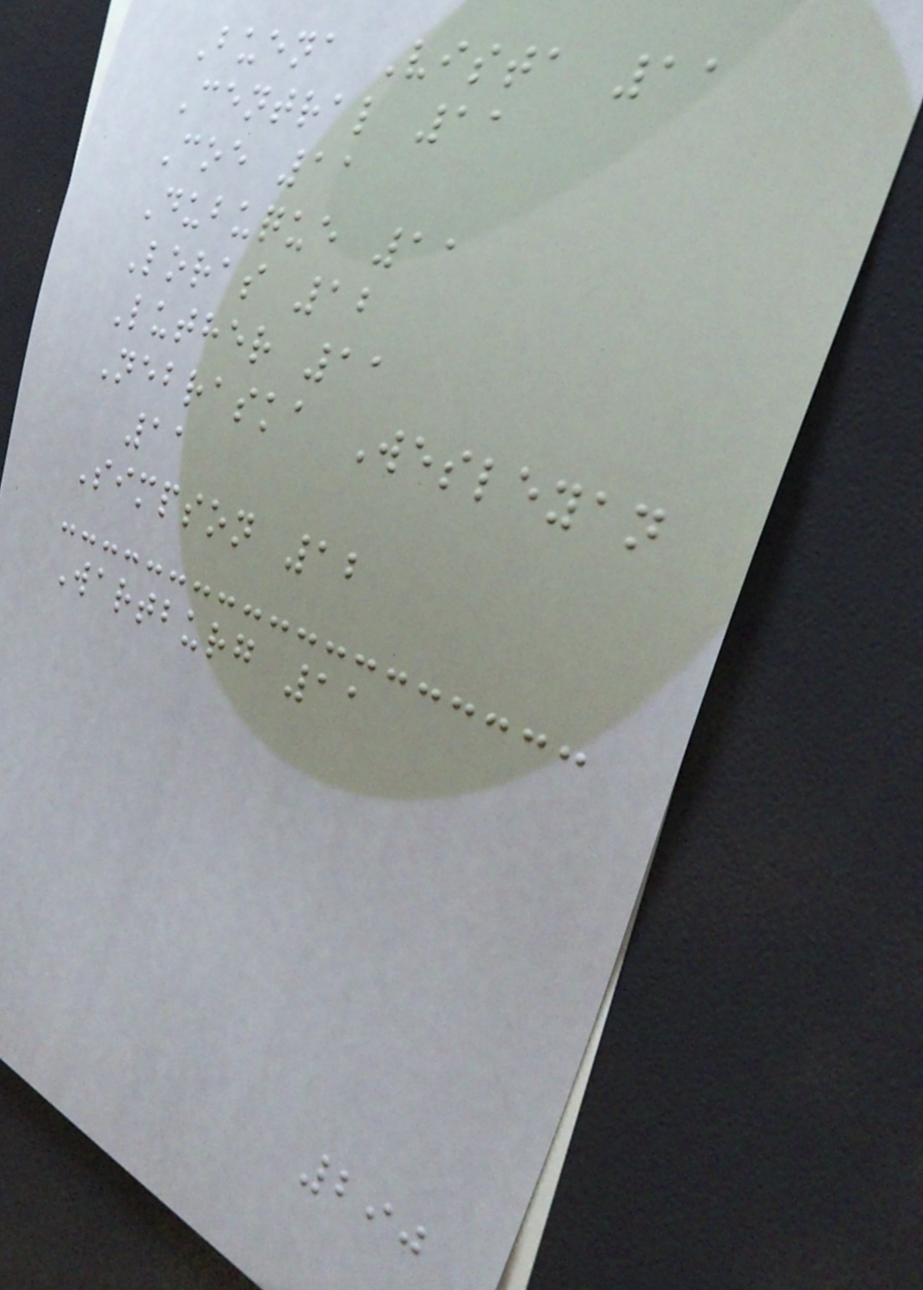Buena Vista 11
Central 11
Coe 11
Dubuque 11
Loras 12
Luther 11
Nebraska Wesleyan
11
Simpson 12
Wartburg 11
290
